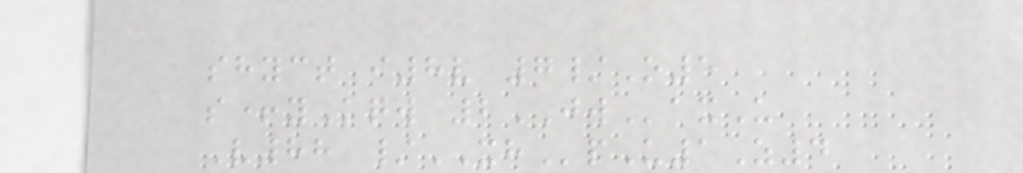shyct i8v 7/O5
s+yKqw 2JWaxU
V88 /XHpU1Z4
